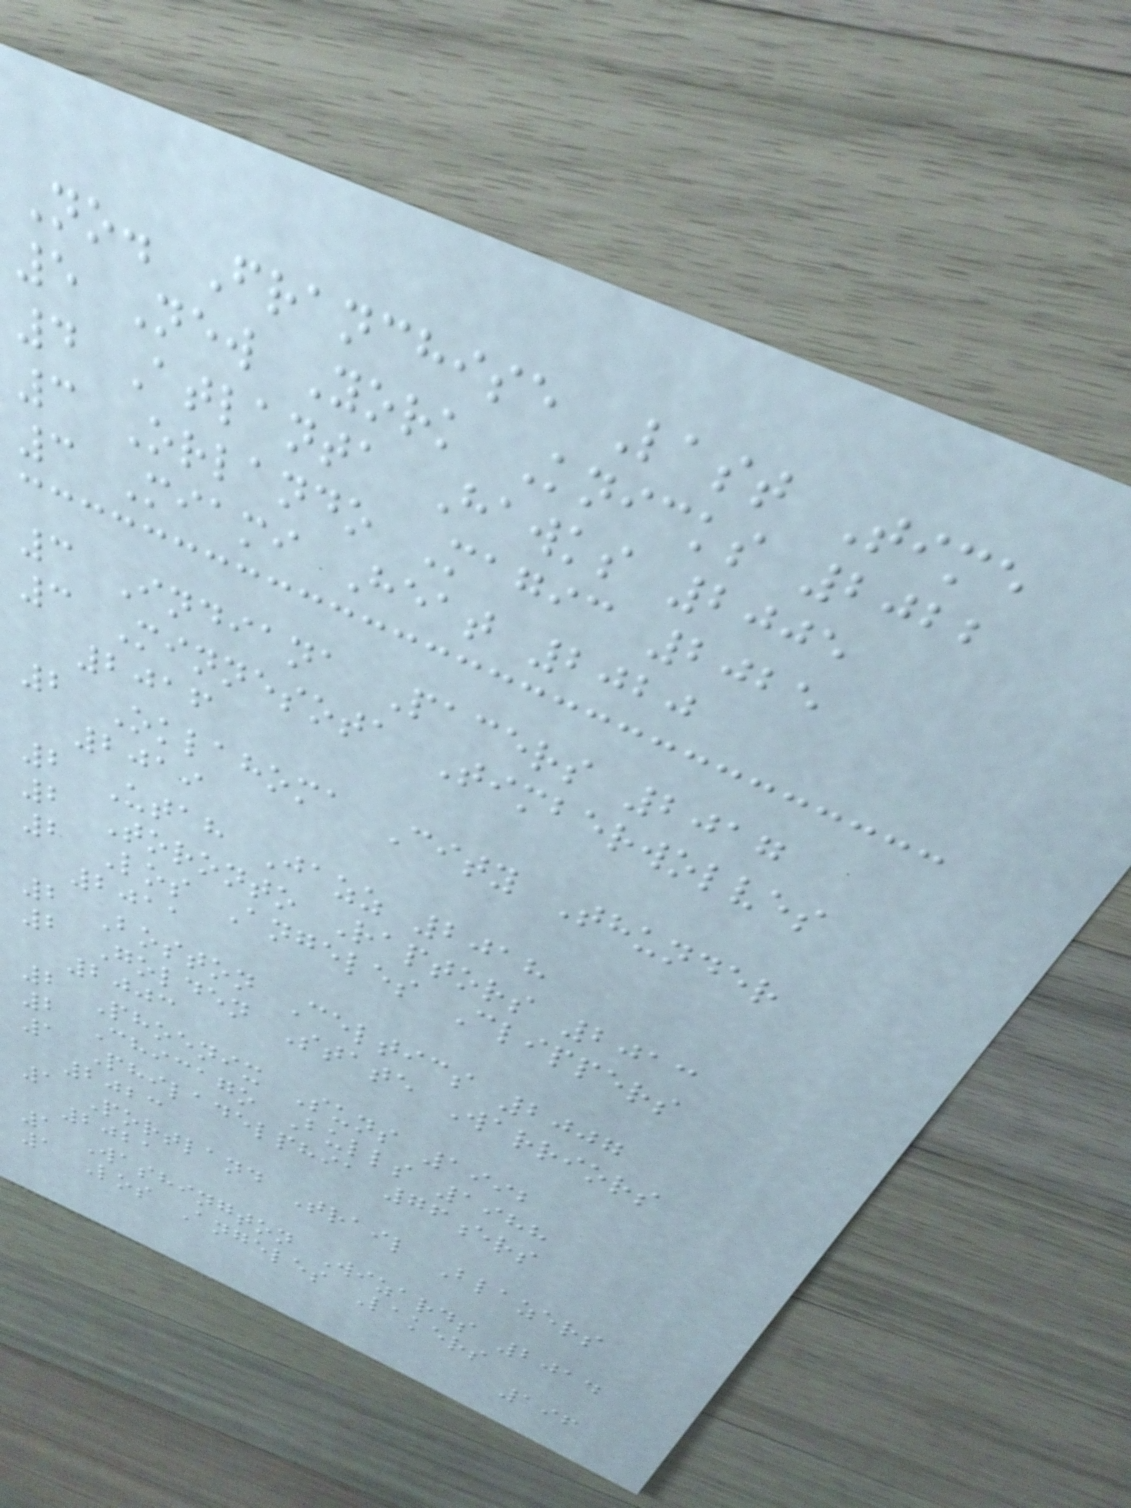No. Franchise Last Time
5 New York Knicks 2022
4 Atlanta Hawks 2005
3 Orlando Magic 2025
3 Miami Heat 2020
3 Indiana Pacers 2017
3 Minnesota Timberwolves
2016
2 Oklahoma City Thunder
2019
2 Utah Jazz 2018
2 Toronto Raptors 2013
2 Los Angeles Clippers
2011
2 Boston Celtics 2007
2 Golden State Warriors
2003
2 Phoenix Suns 1992
2 Chicago Bulls 1988
1 Philadelphia 76ers
2023
1 Portland Trail Blazers
2021
1 Washington Wizards 2014
1 Los Angeles Lakers
196
